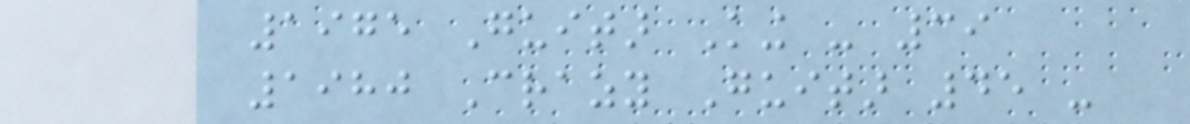1975 Guitar King - 39
1980 Crazy Guitar 45 -
